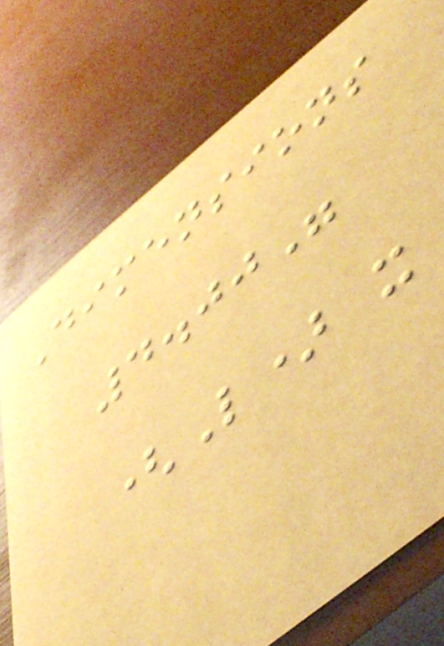Dimensions
4.00"
(L) x
